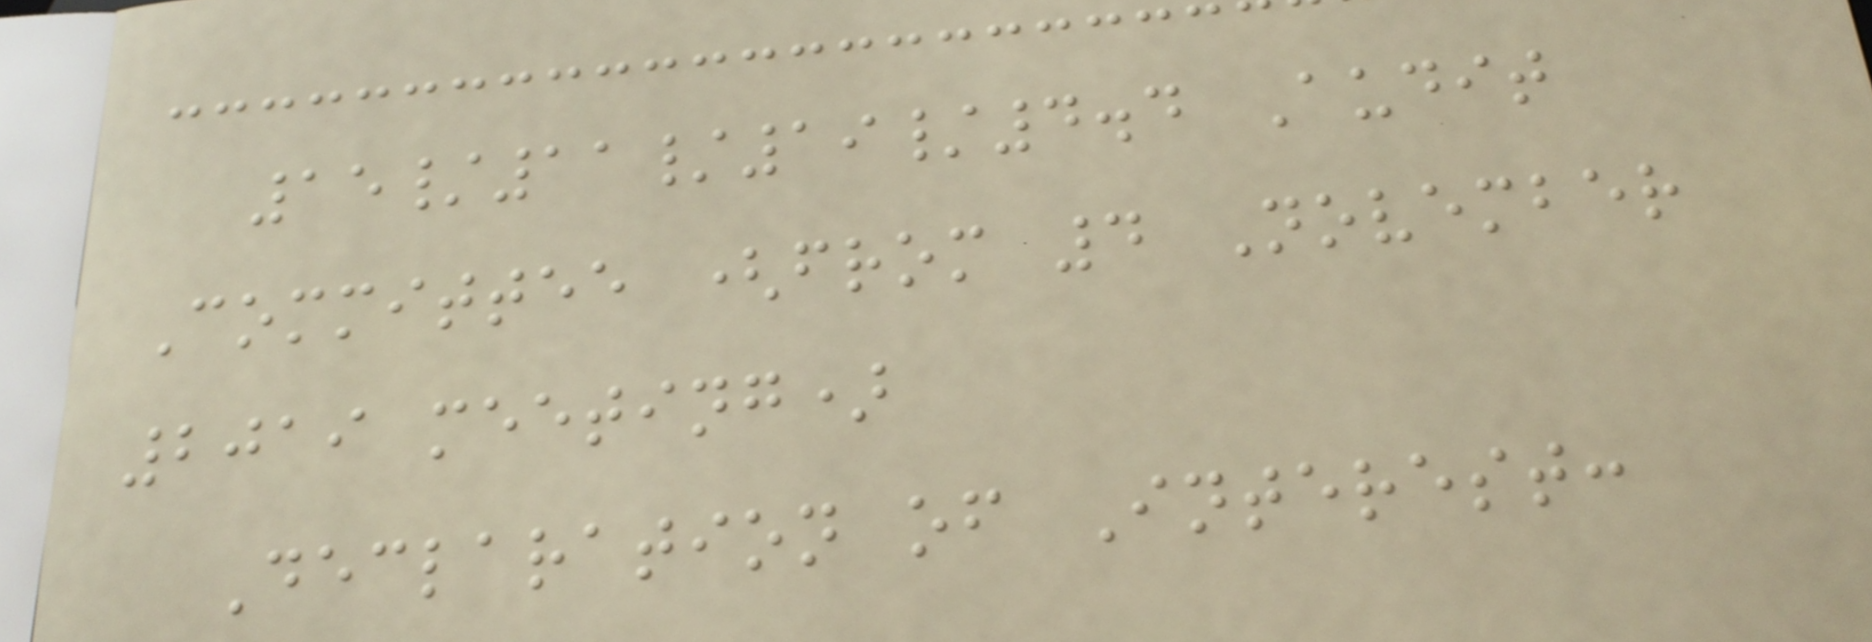15/11/19/4.4 Audit
Committee (from 4 November
2019 meeting)
Declaration of Interest:
